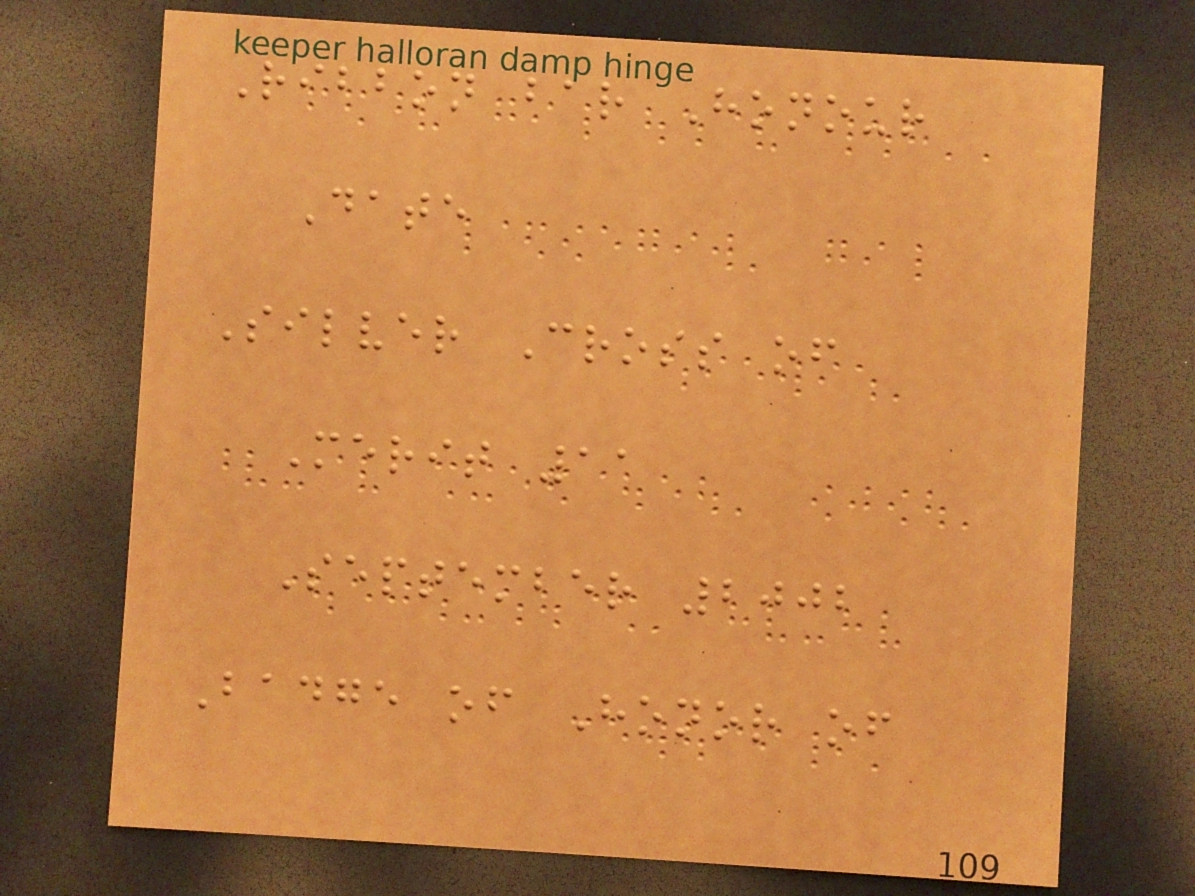Ribbon bar Honour
Date
Silver Cross of
Merit 11
September 2002
Badge of Honor of
